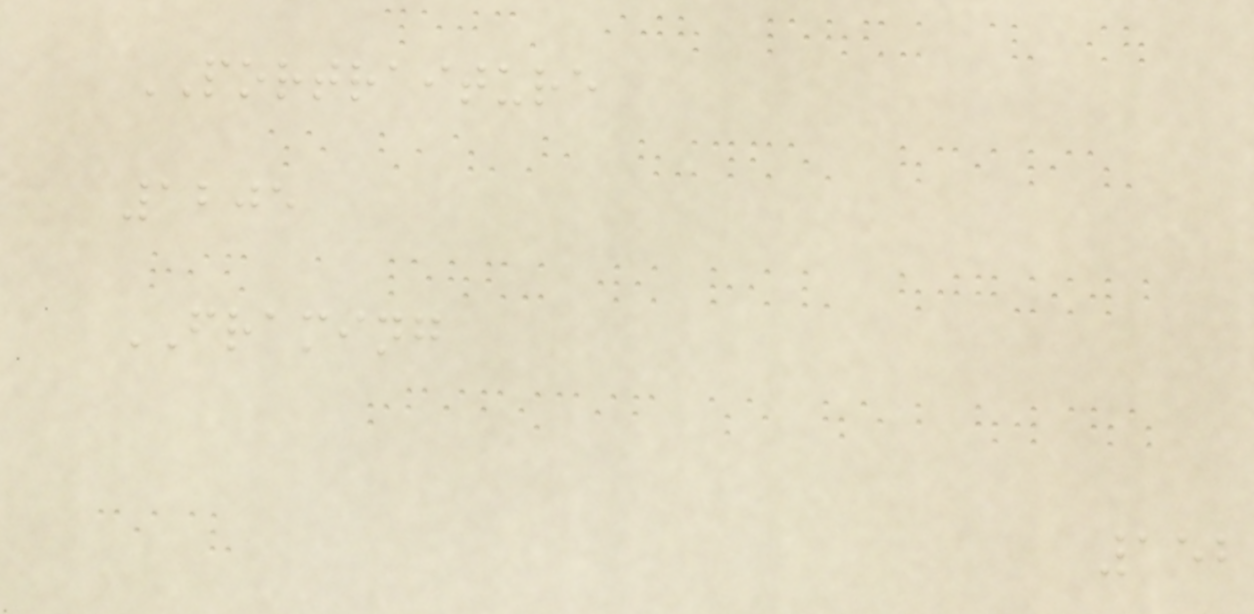PORTRAITURE
1205
FRAMING
152
